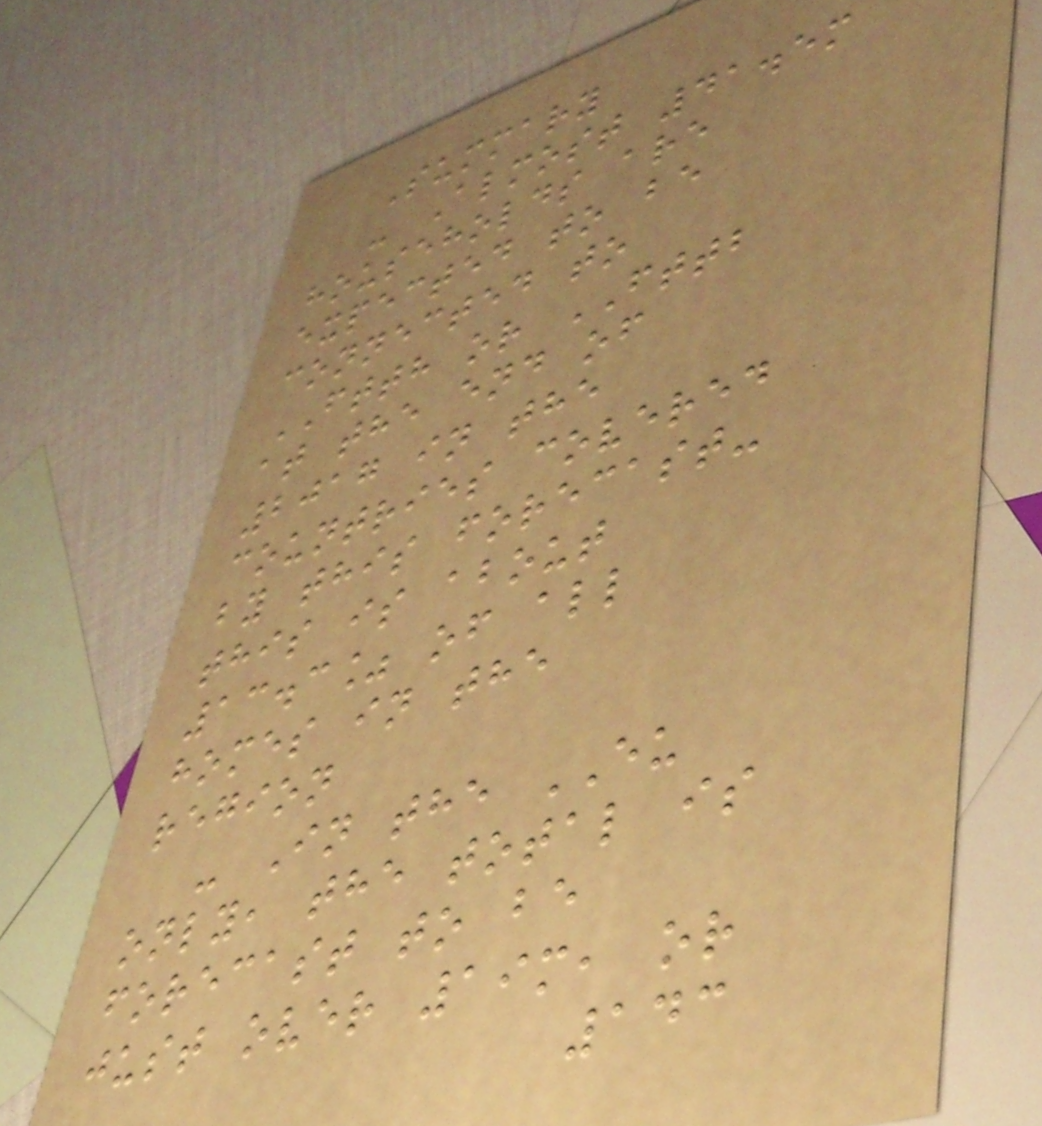Summary
- Almost 41.5m
households are
expected to be
connected to
FTTH or FTTB
at the end of
2017 in the
countries covered
by this forecast-
this is about
13.3% of all
homes in the
region
- In the EU
only, the total is
forecast to be
just over 19m, or
143
